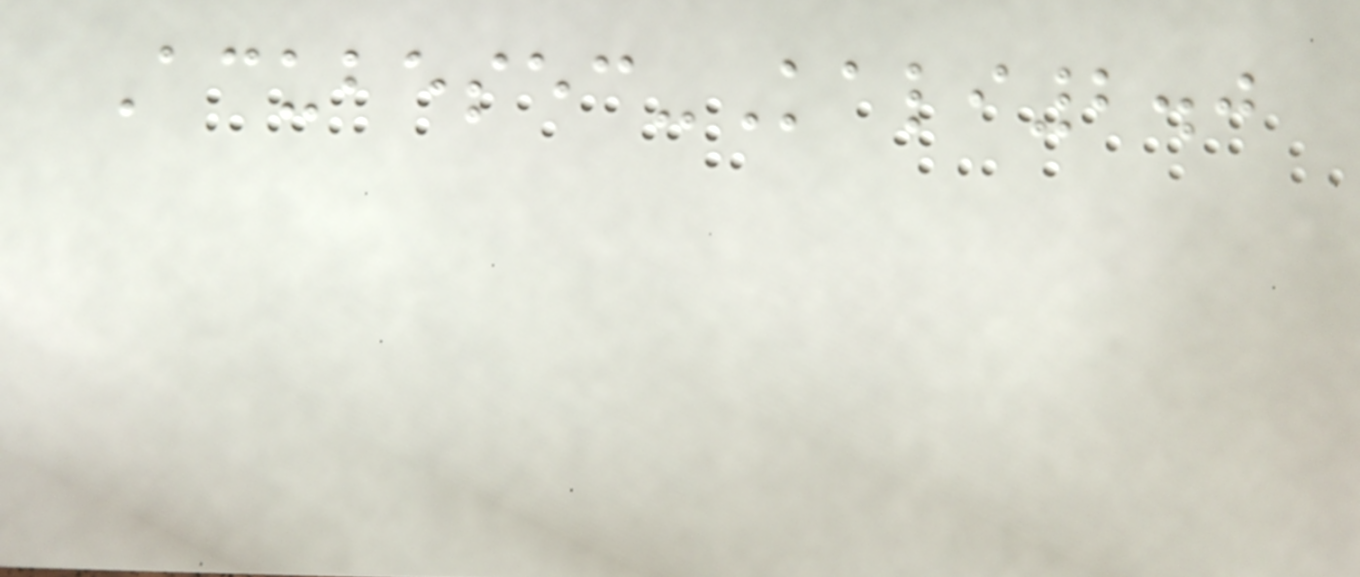Acubesec-Kali2.0
